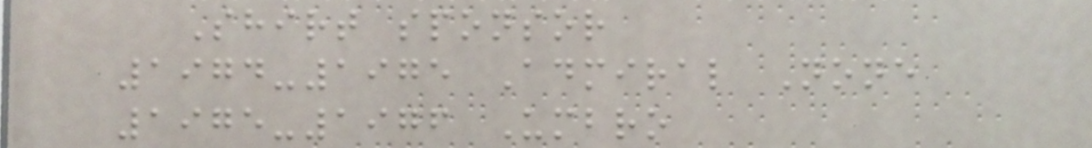Shirt sponsor
1974-1975 Admiral None
1975-1976 Umbro
